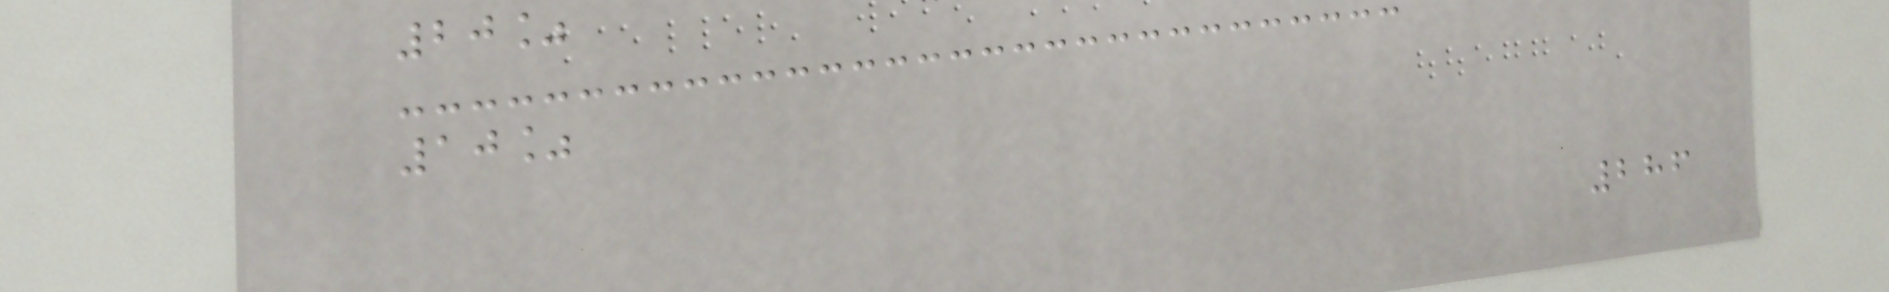20%
10%
286
